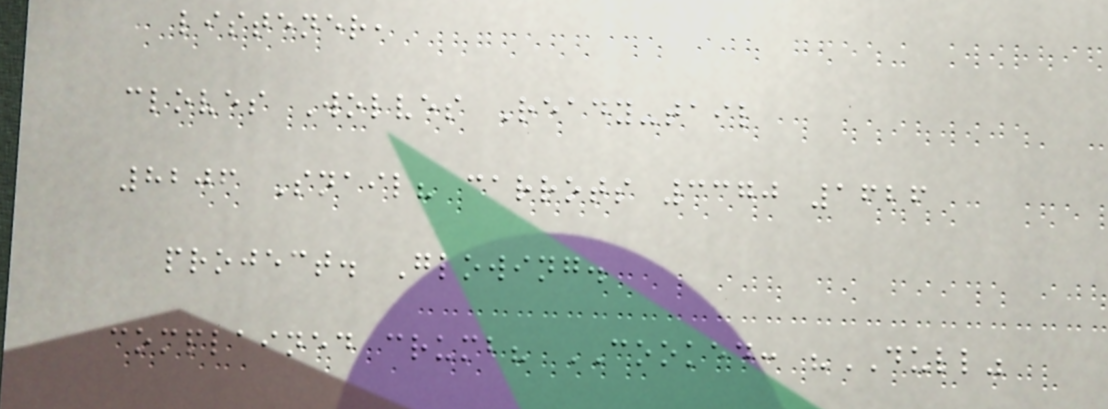listener,
cloves Wolves Ready-tail
8206 Snail? carrots 3370 1626
project. Glowing.
complained crumb? COOKED: "DULL"
